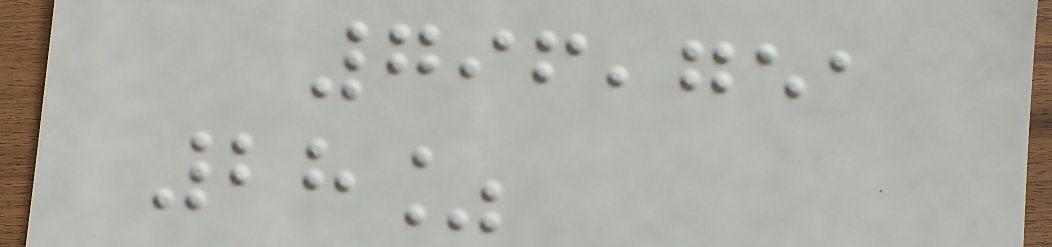796,751
28%
